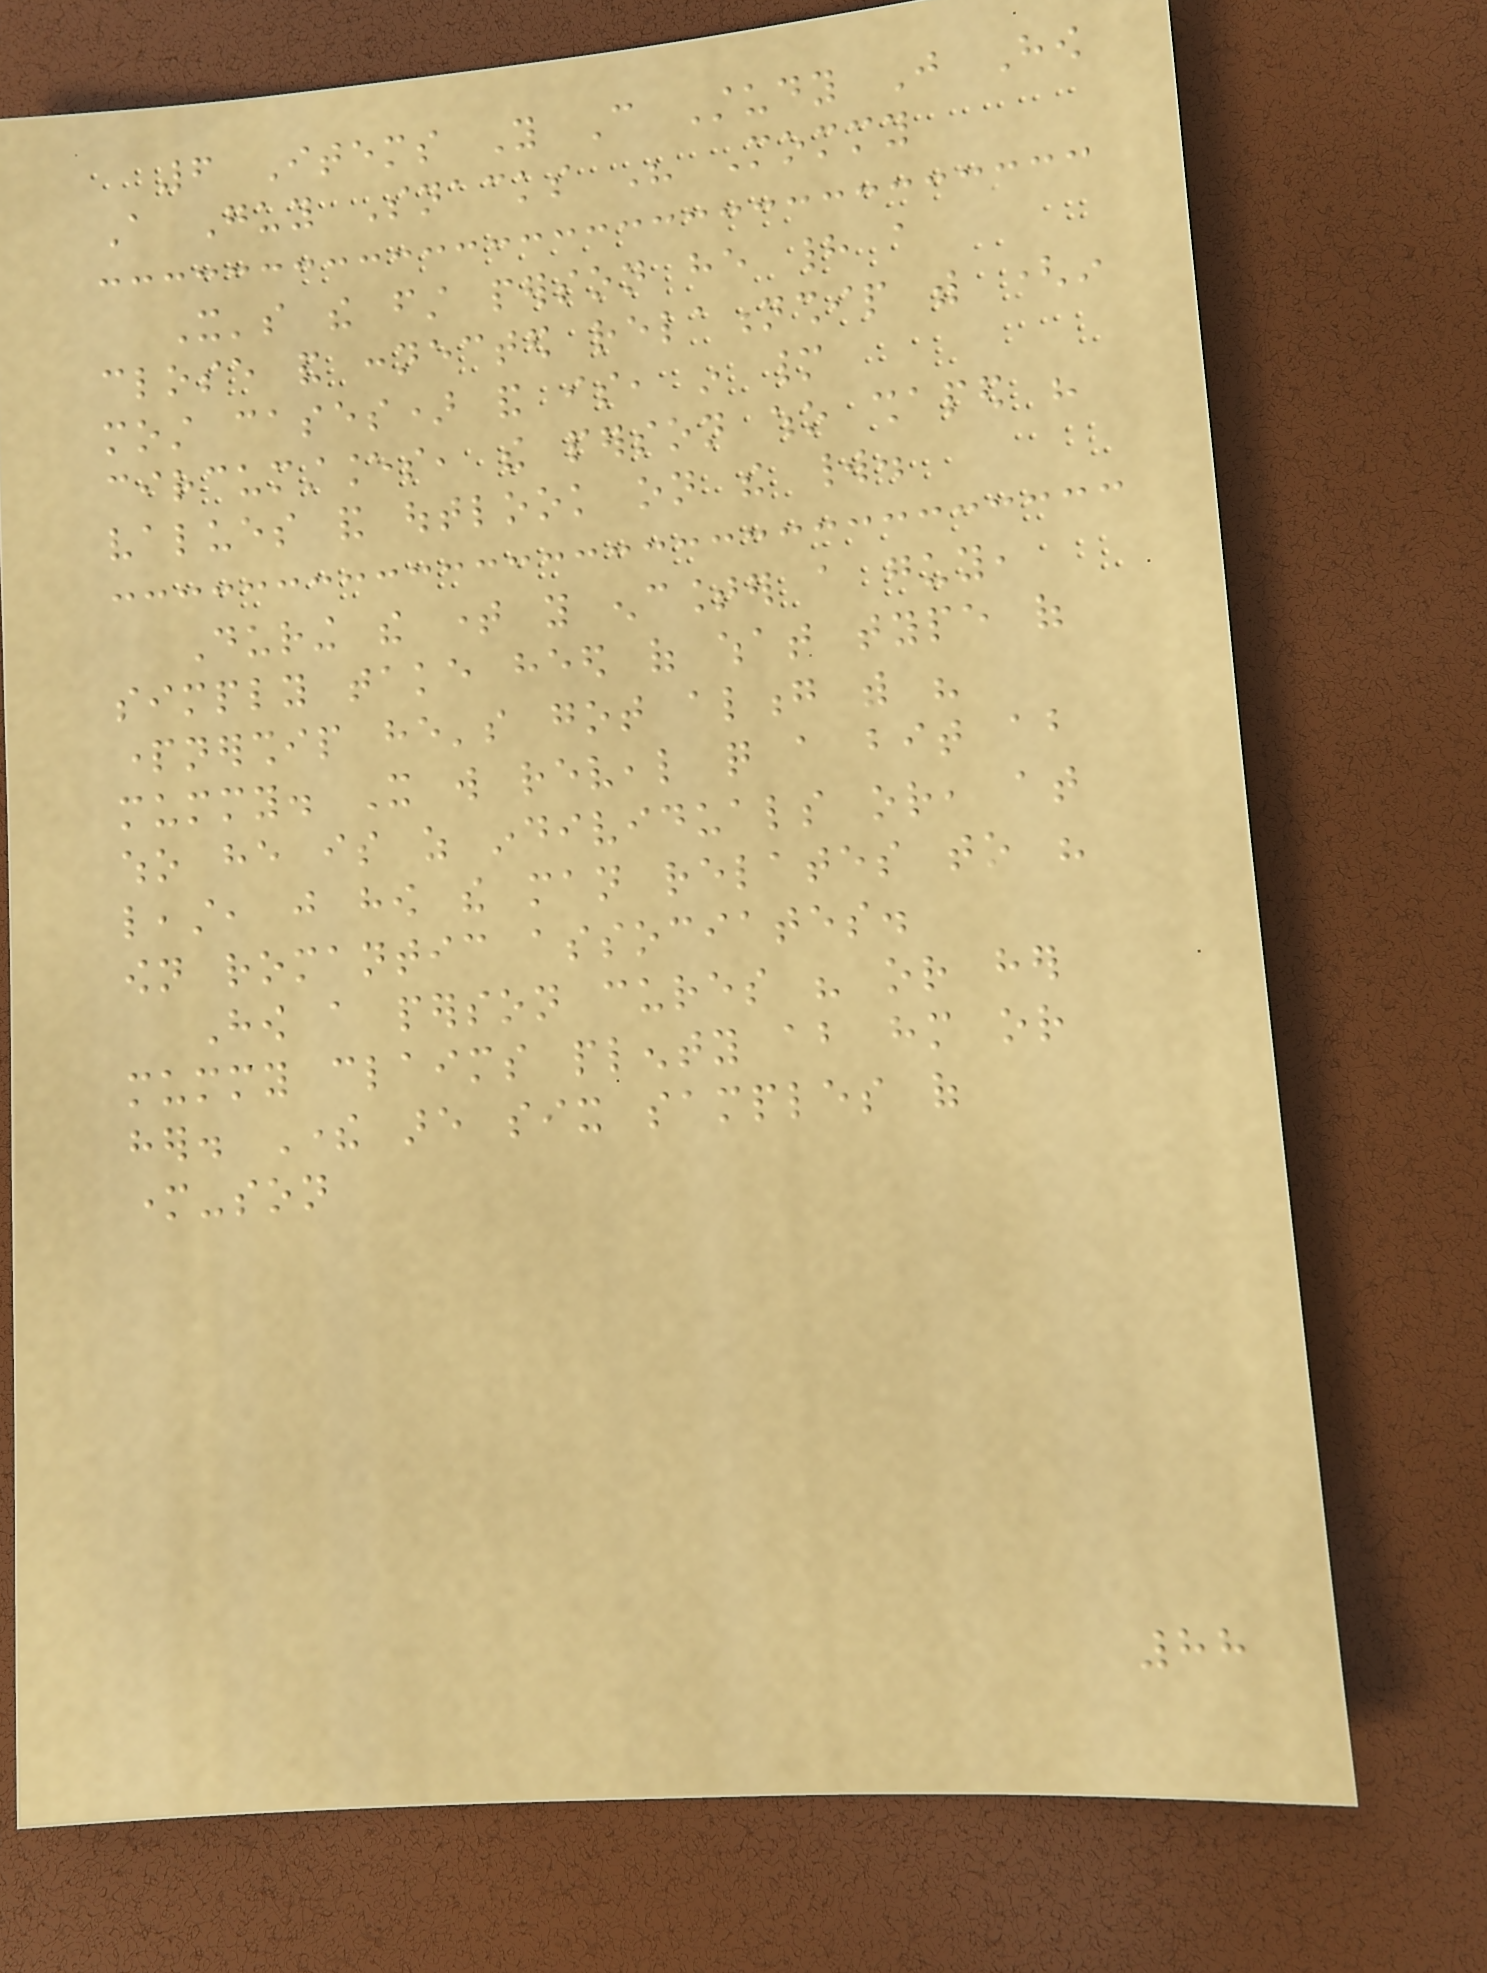6 Items You Can Study Just How
A Guy Snacks His Mommy
It's the first person he had a
close and connected relationship with (in
most cases) and is, in many
circumstances, the person who shaped his
values and outlook on the world.
During the time you encounter a guy,
simply take heed of what type of
partnership he's got along with his
mummy. It will reveal quite a bit about
who he is as individuals or, at
least, just how the man relates to his
own romantic associates.
How a person cures his or her
mummy claims plenty about him or
her. There are six samples of
mother-son
88
